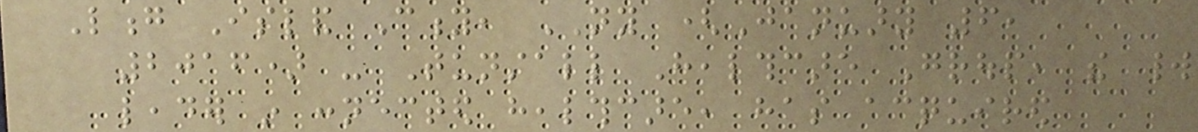Long Island City, NY (January 6,
2016) - Tunstall Healthcare Group, the world
leader in connected healthcare, has acquired
